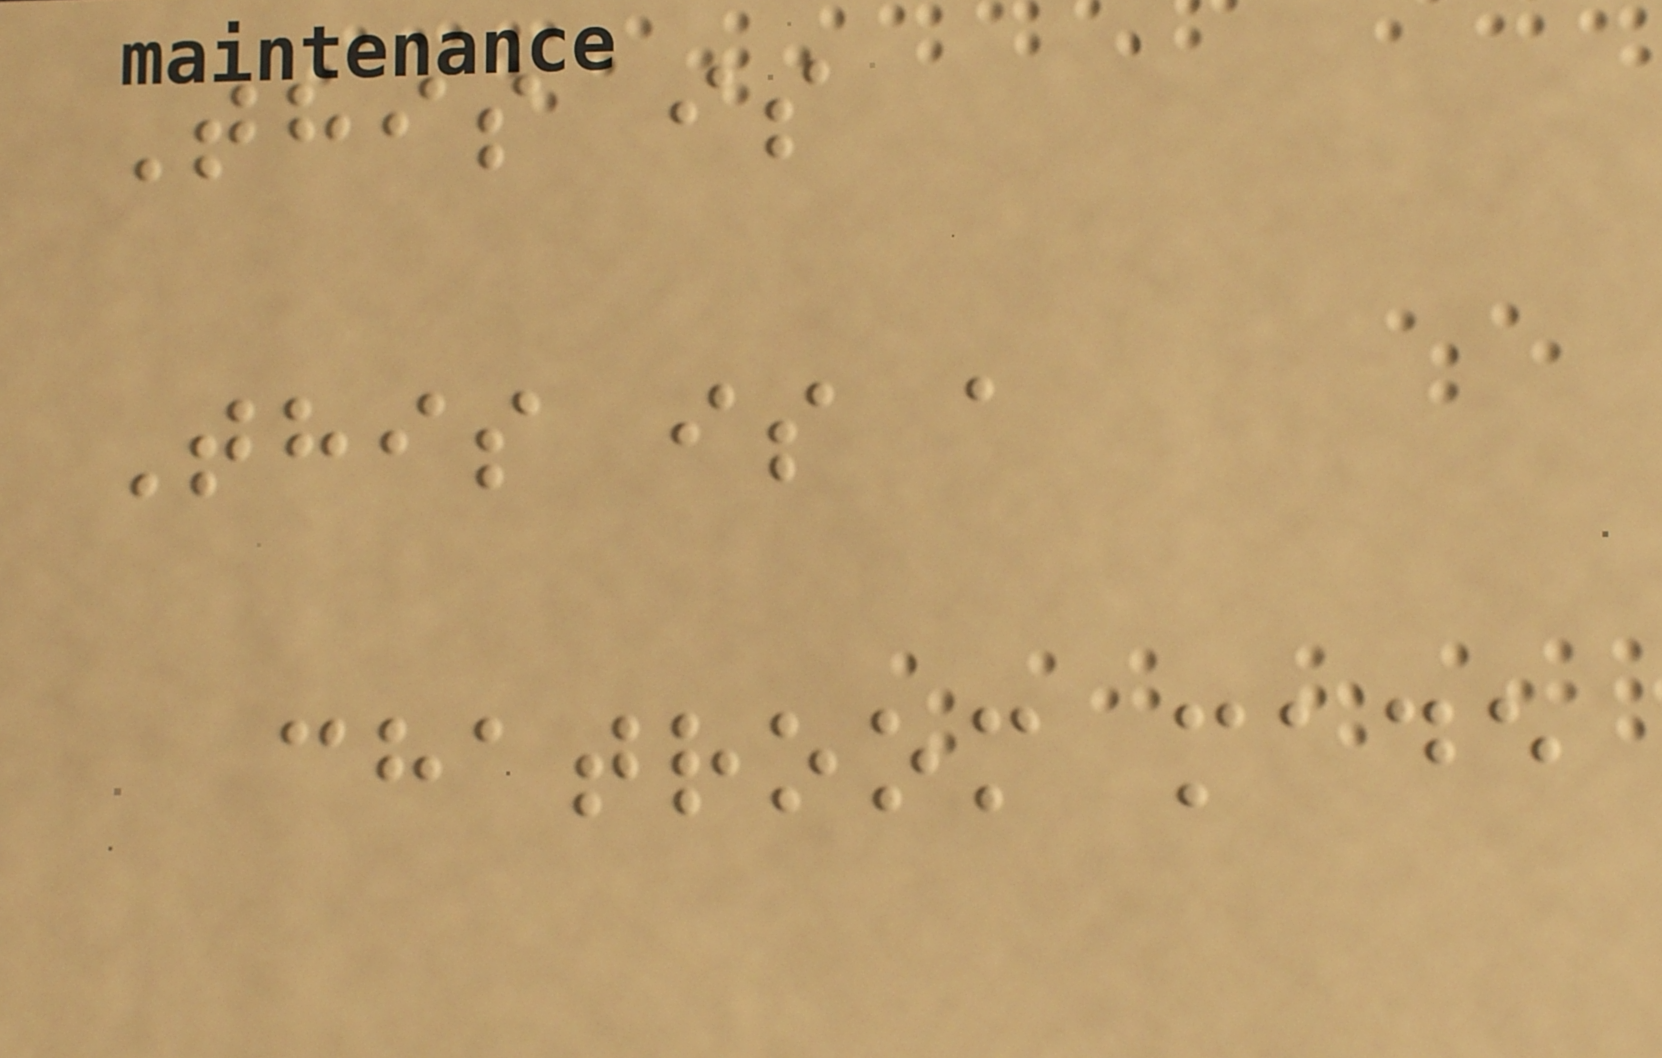This is
This is a
chatroom made
